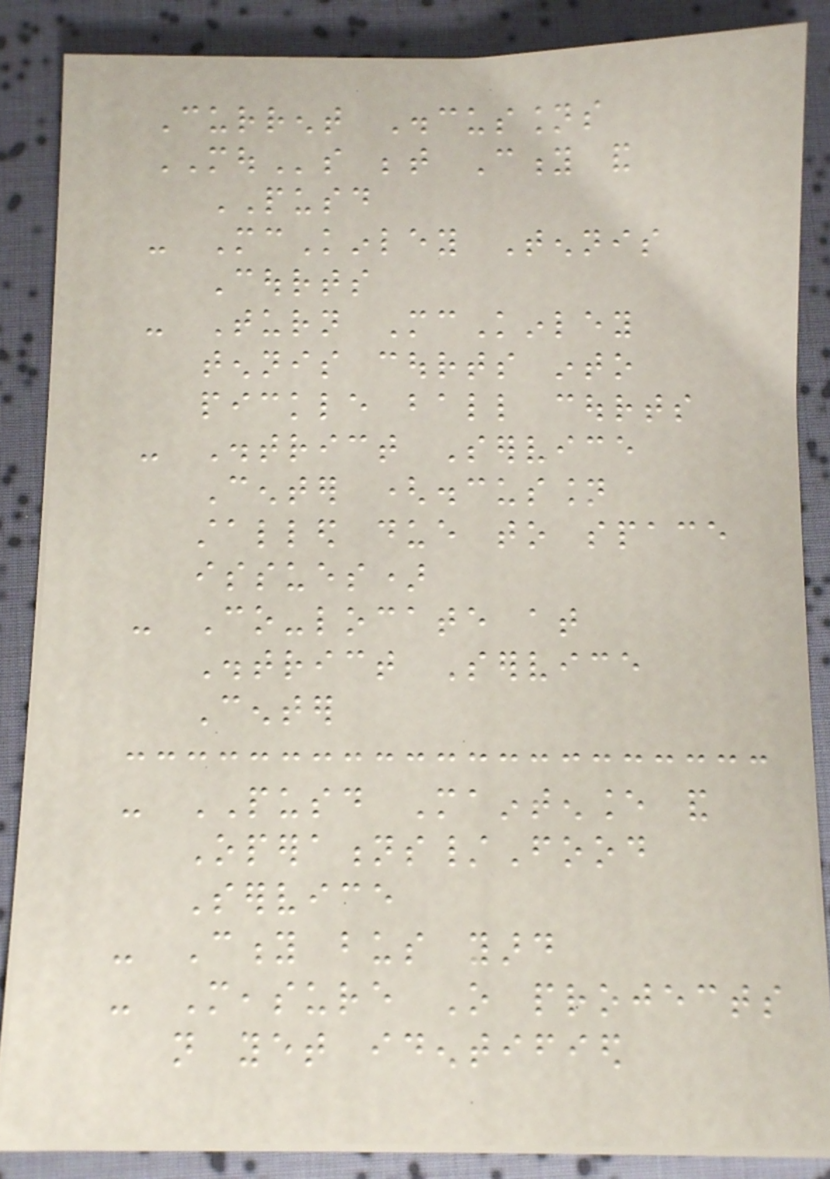Current Discussions
MOUs between City and
PUSD
- McKinley Tennis
Courts
- Turn McKinley
tennis courts into
pickle ball courts
- District Service
Center (discussion
stalled due to space
issues)
- Co-locate at
District Service
Center
- PUSD Maintenance and
Operations/Food
Service
- City bus yard
- Measure O projects
not yet identified
